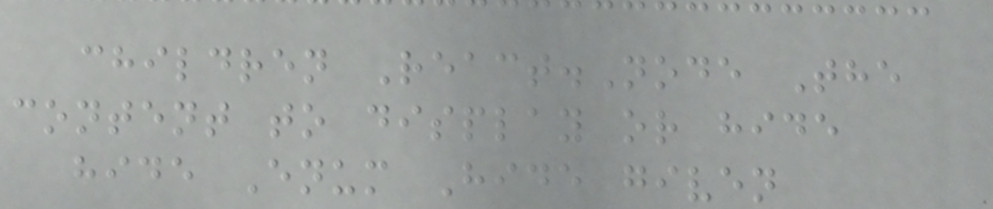children React.Node The
content to display or hide
hide Enum Hide given
